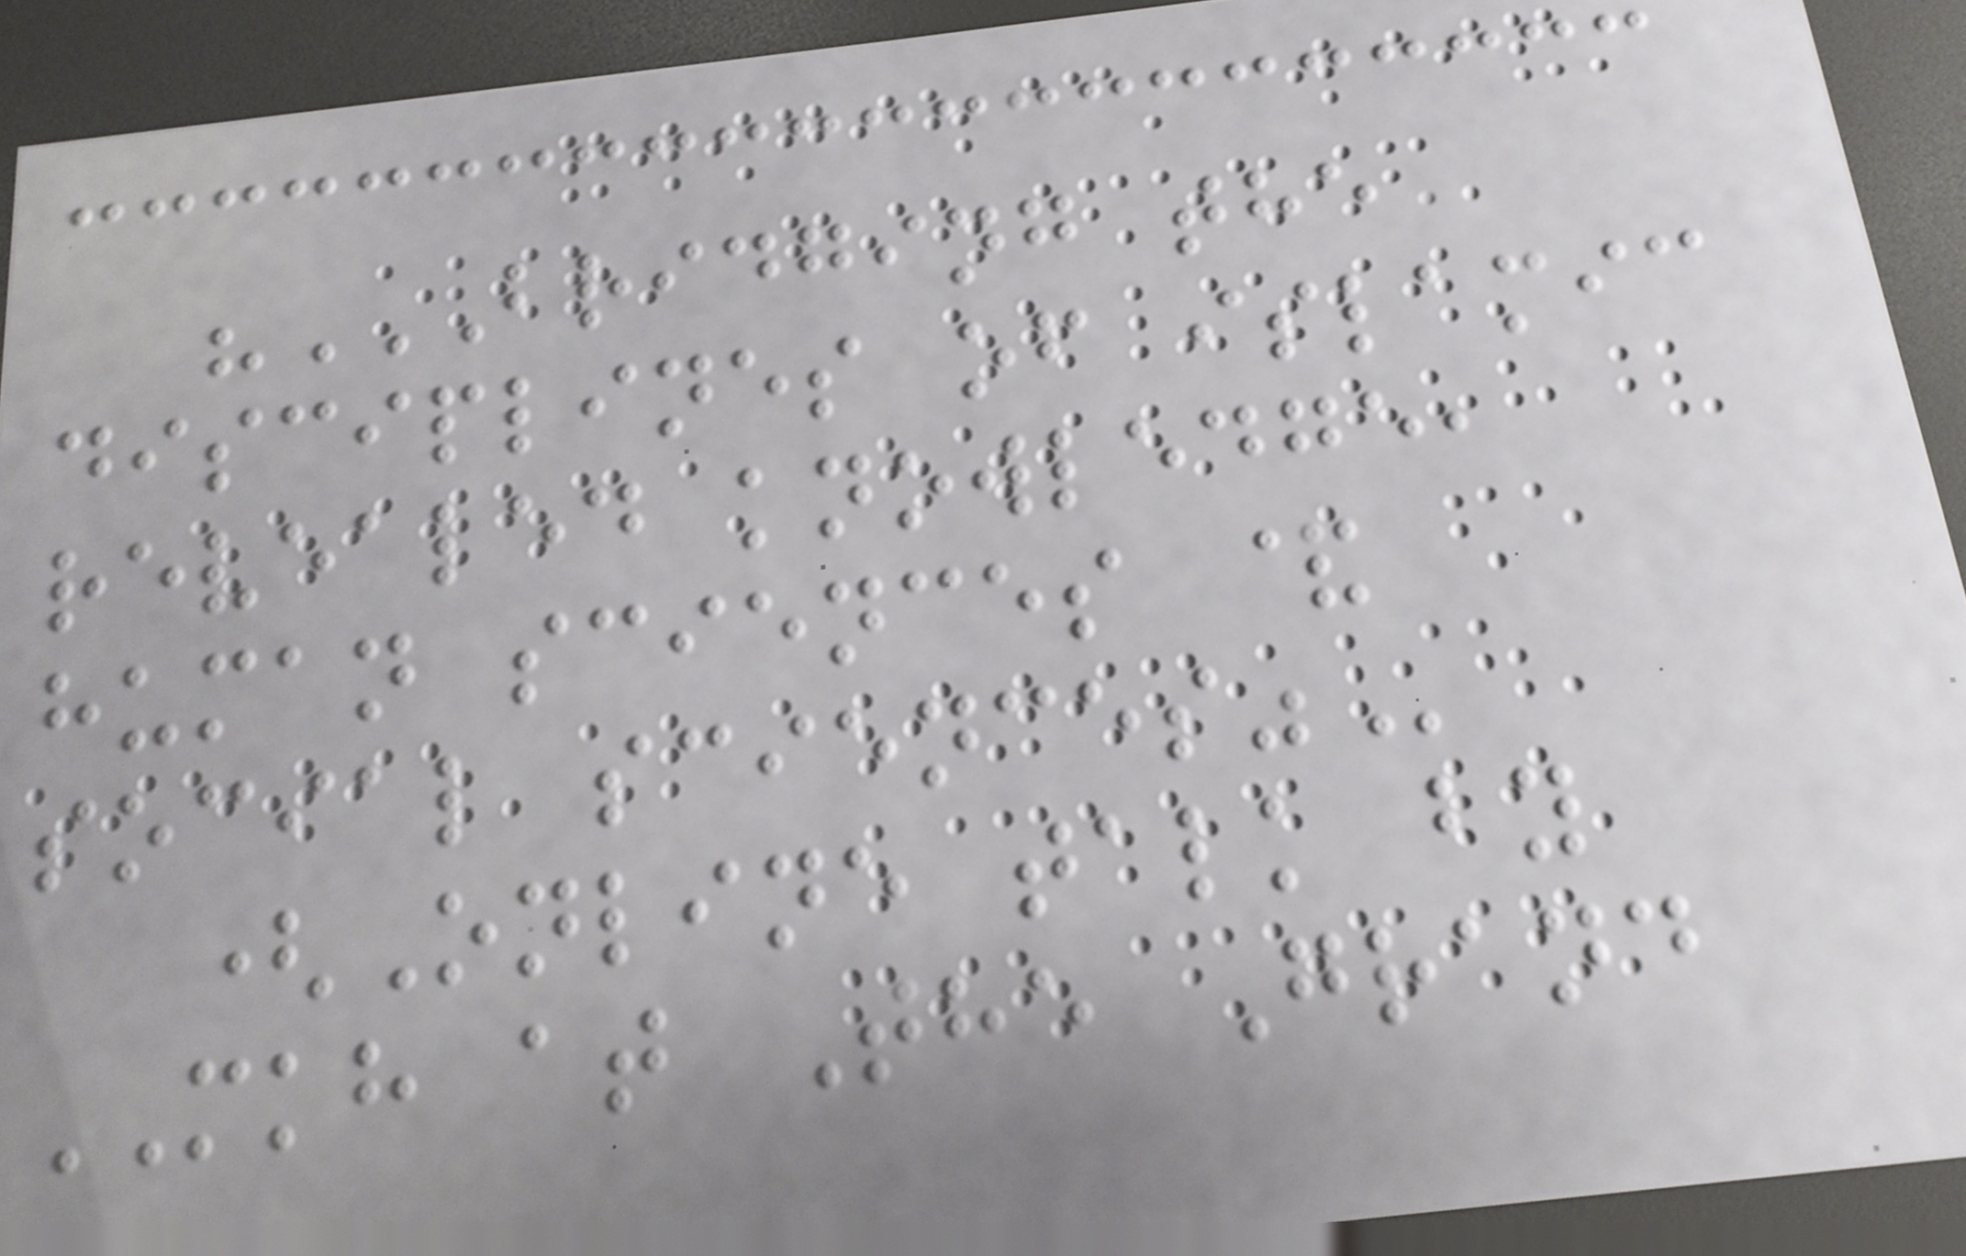"BRIDGING THE
DISCIPLINES OF ISLAMIC
REVEALED KNOWLEDGE,
HUMAN SCIENCES &
SOCIAL SCIENCES"
(Online talk by
MKH at The Grand
